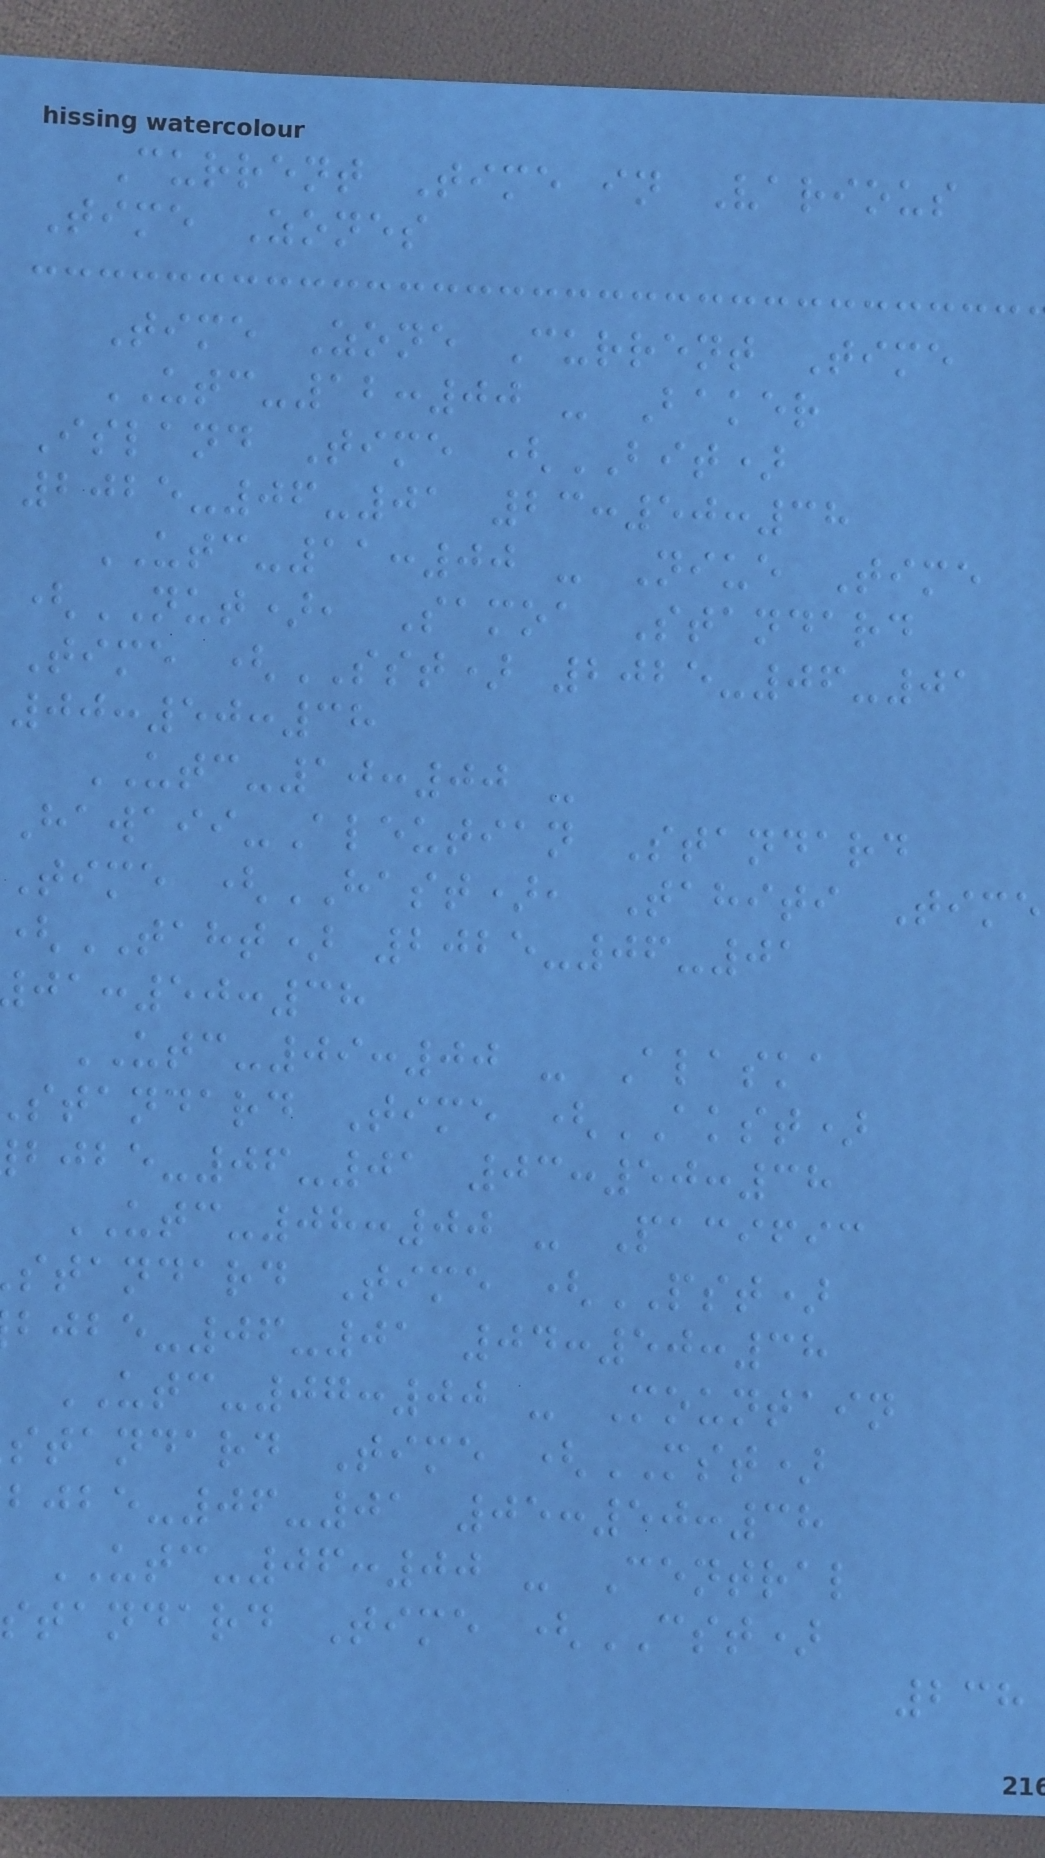Current Time in Various
Time Zones
Time Zone Current Time
UTC-12:00 - Baker
Island Time (BIT)
2025-06-01 23:50:38
UTC-11:00 - Niue Time
(NUT), Samoa Standard
Time (SST) 2025-06-01
00:50:38
UTC-10:00 -
Hawaii-Aleutian Standard
Time (HAST), Tahiti Time
TAHT) 2025-06-01
:50:38
UTC-09:00 - Alaska
standard Time (AKST)
-06-01 03:50:38
UTC-08:00 - Pacific
standard Time (PST)
-06-01 04:50:38
UTC-07:00 - Mountain
standard Time (MST)
-06-01 05:50:38
UTC-06:00 - Central
standard Time (CST)
238
